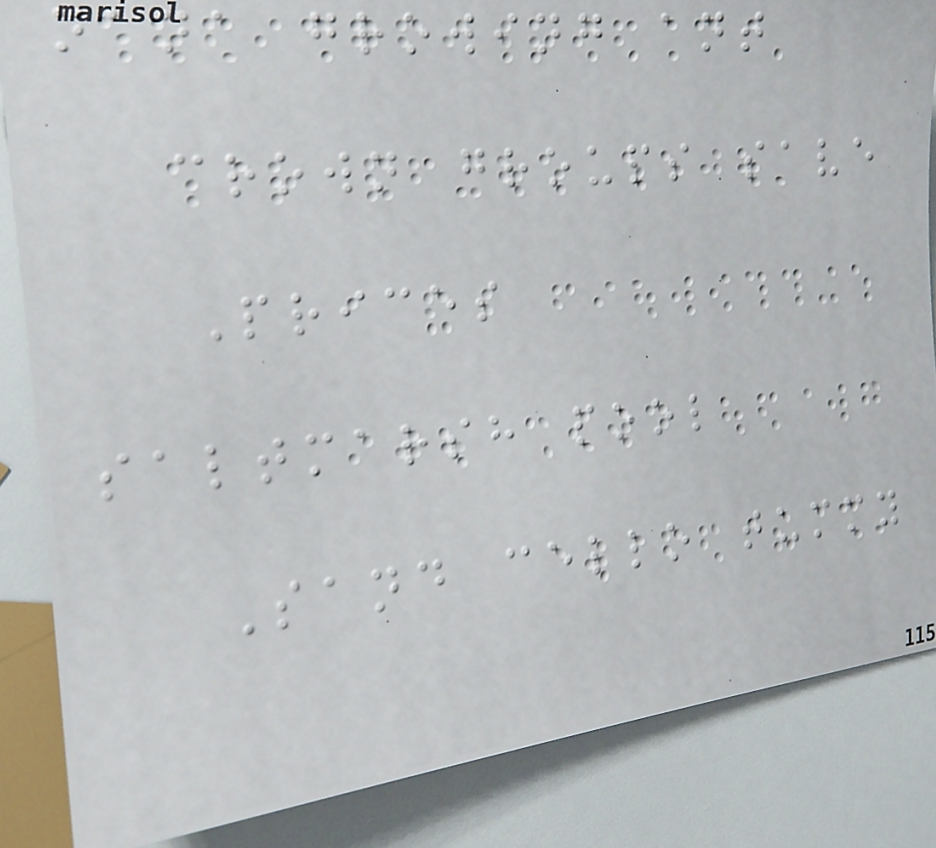nana growing ant
crown groups save
Prices
saltmarsh pool
Sand cello tummy
